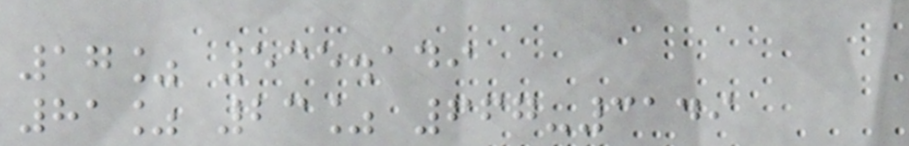17% 535.149
81% 23% 667-3149
